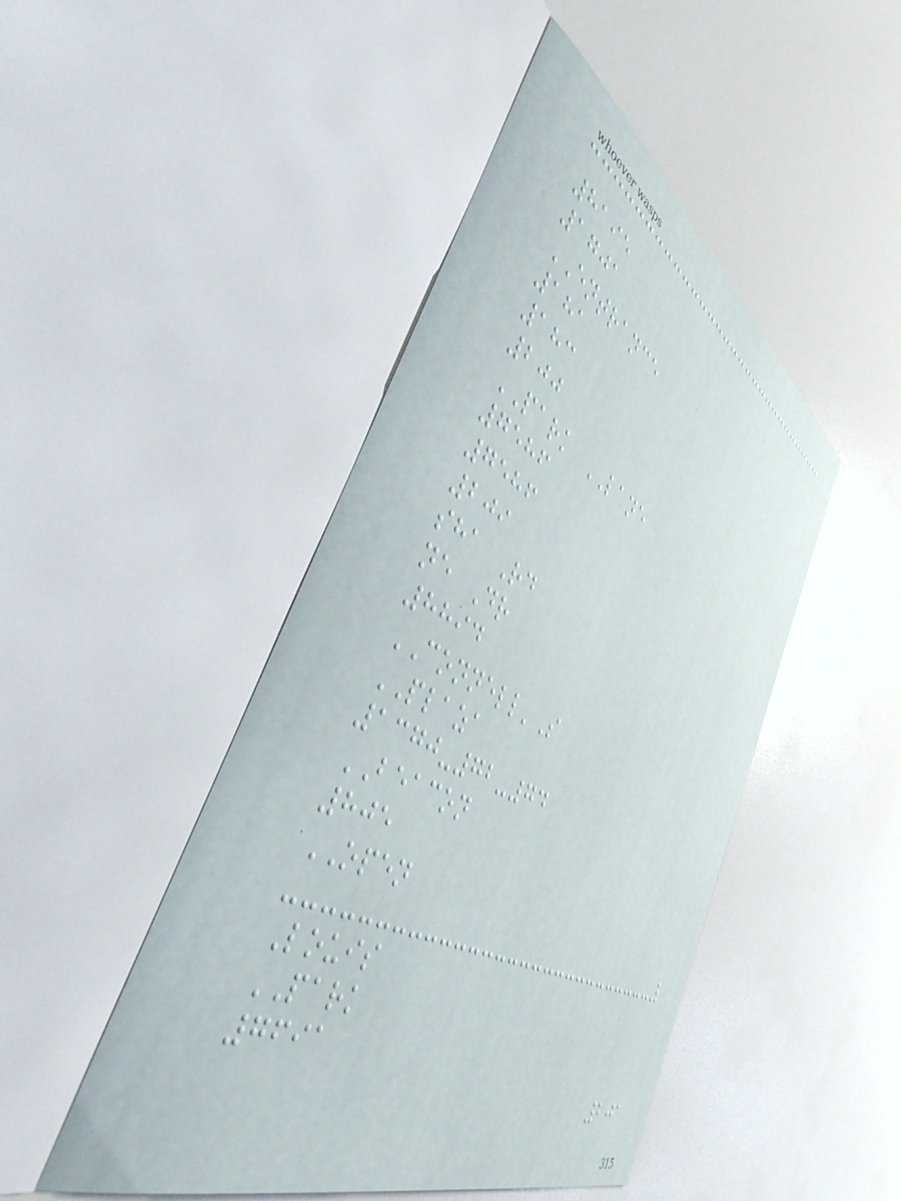8195
1701
ENTRANCE
181
183
200
PARK LANE
7586
7586
209
sha Rd
ne Dr
8894
CONNELL'S
PLAZA
1370-72-74
BEACON
805
OPEN
Louis
PARK
7691
201
